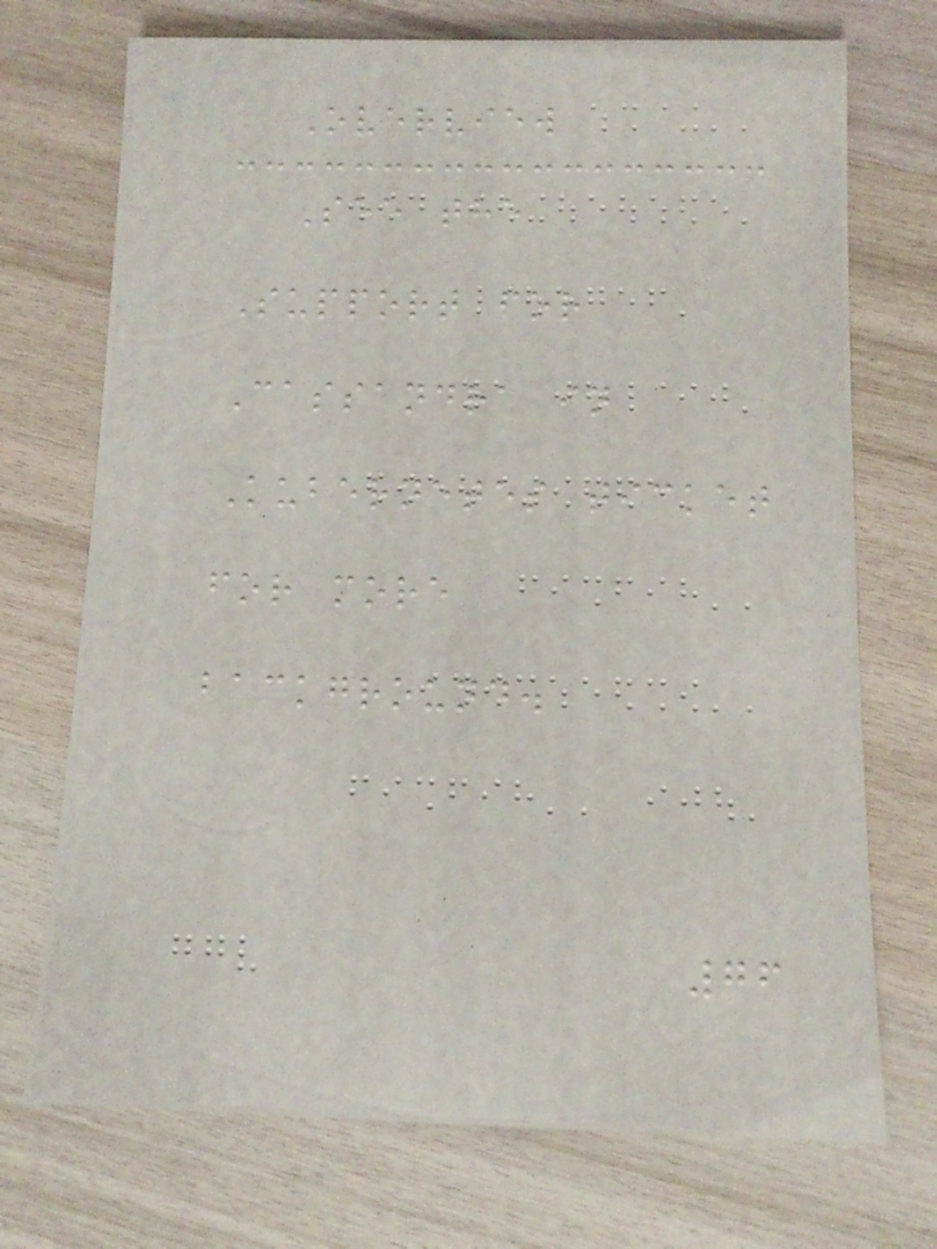Overview
See the
Support for
Cassandra in
Kubernetes ticket
for more
background.
76
